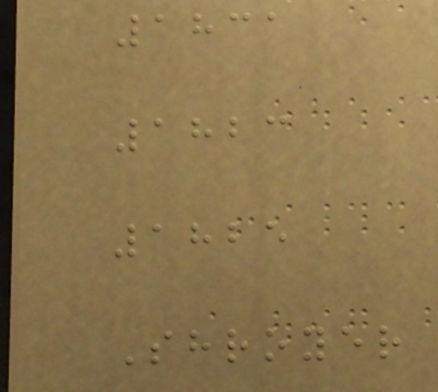1831
1823
1825
Shroyer
